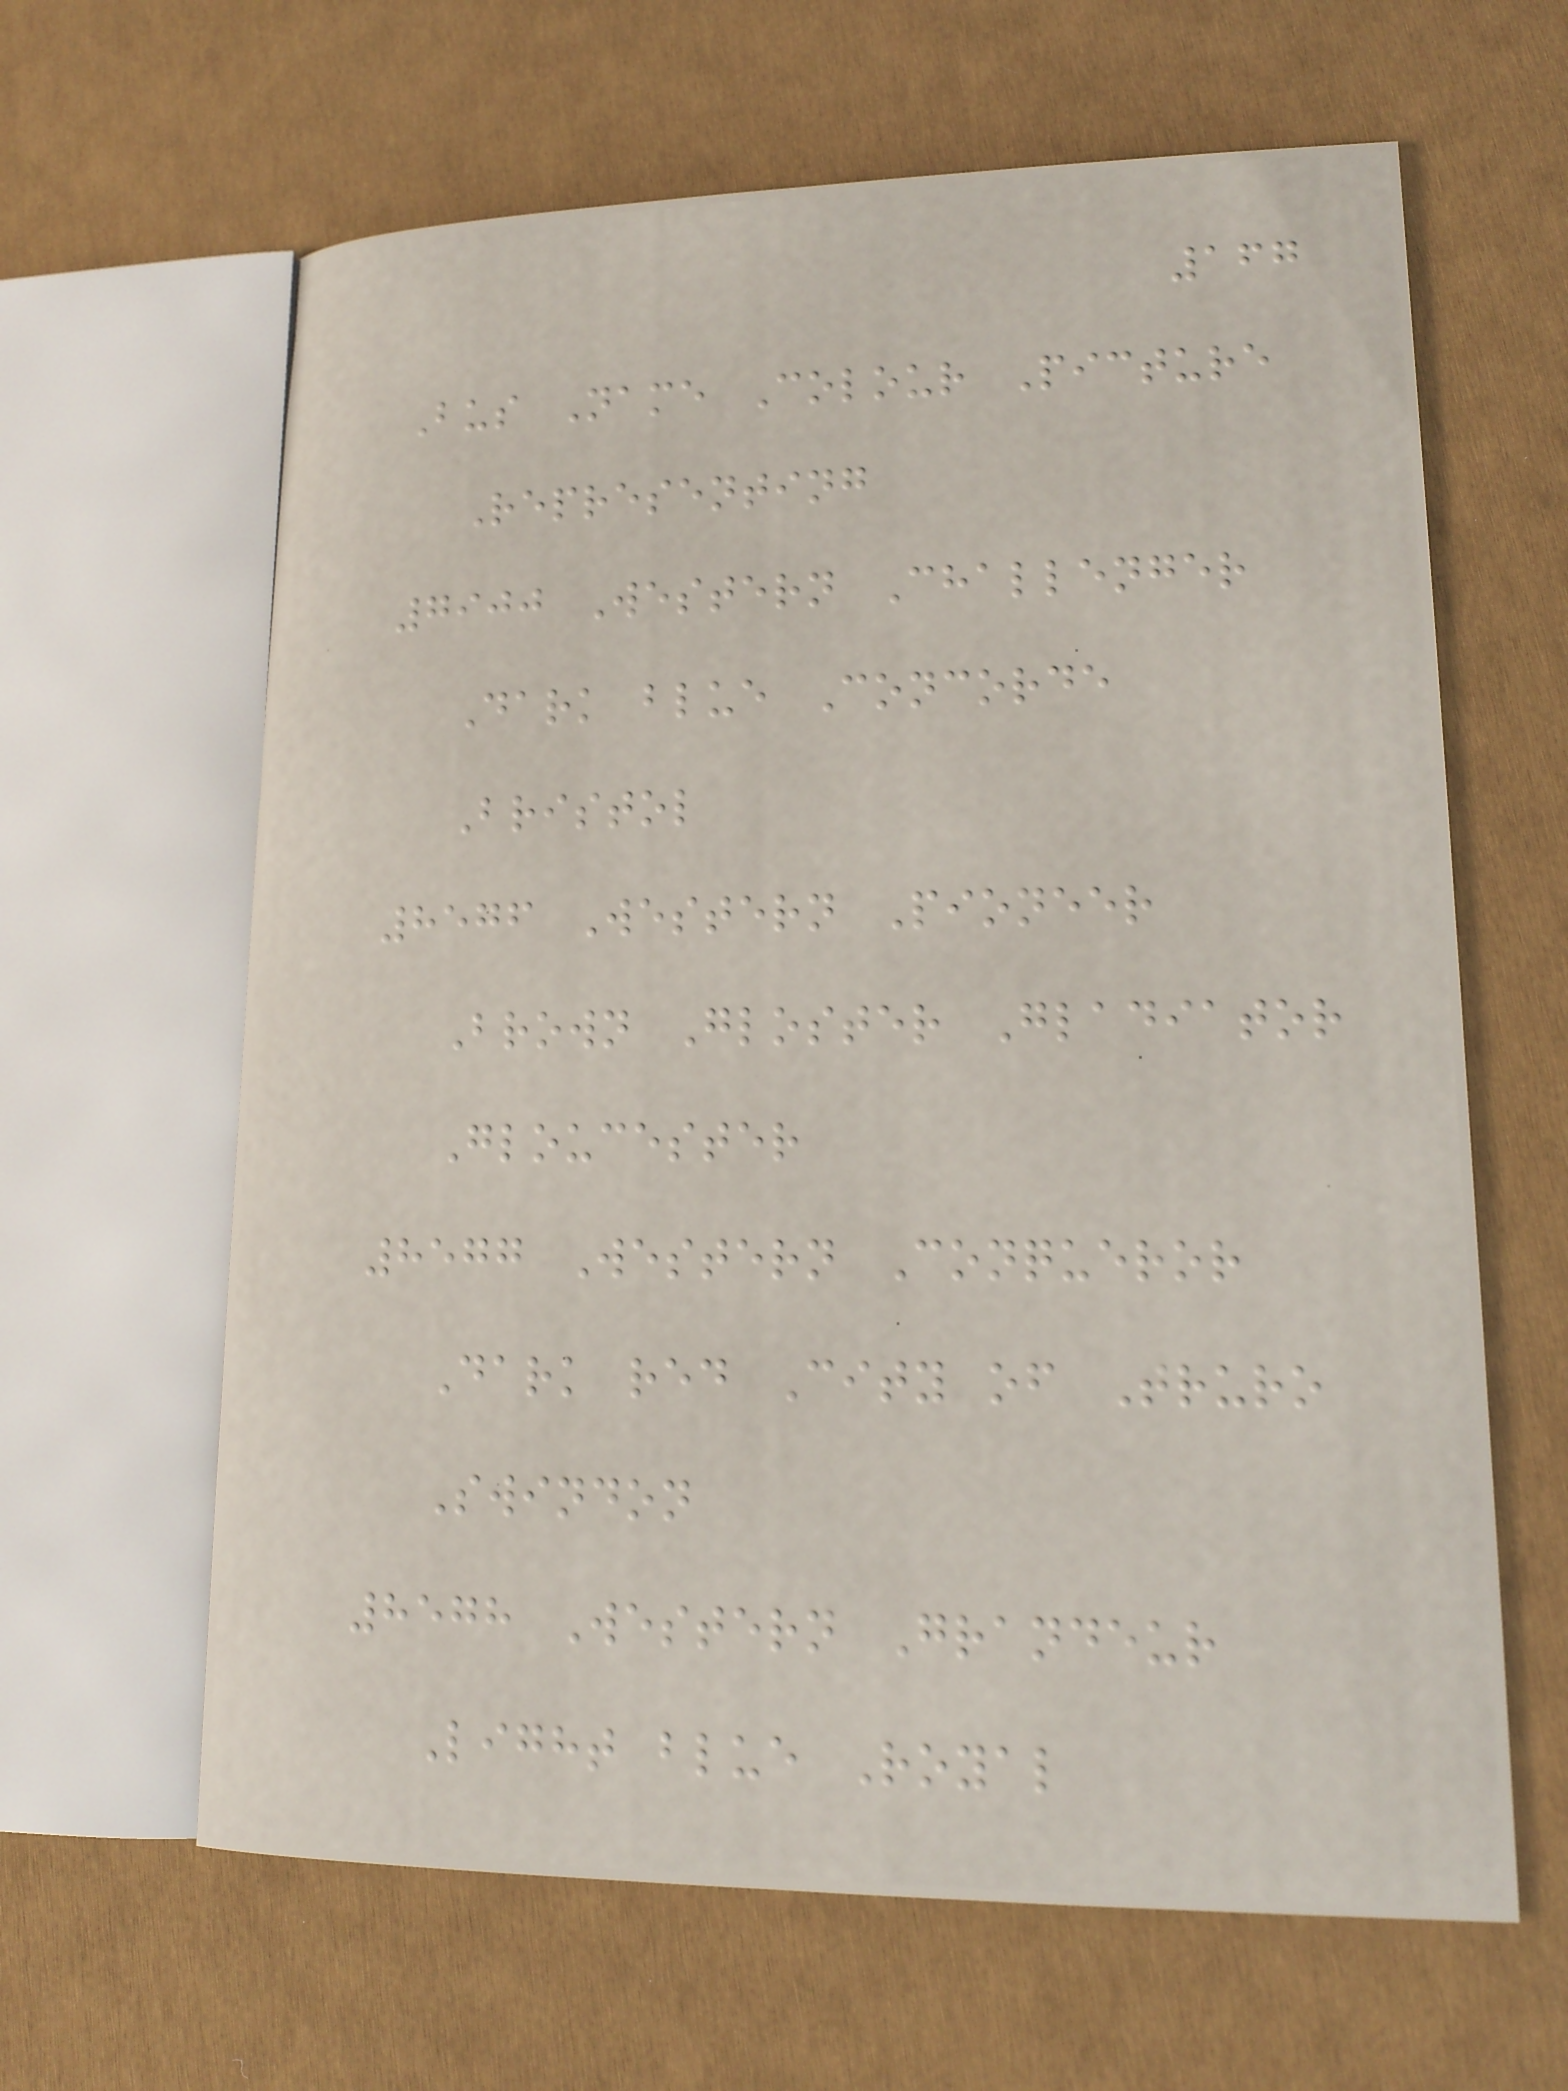167
Bus Name Colour Picture
Representing
7900 Western Challenger
Dark blue Concorde
Bristol
8576 Western Pioneer
Brown Gloster Gladiator
Gloucester
8577 Western Conqueror
Dark red City of Truro
Swindon
8578 Western Grandeur
Light blue Royal
